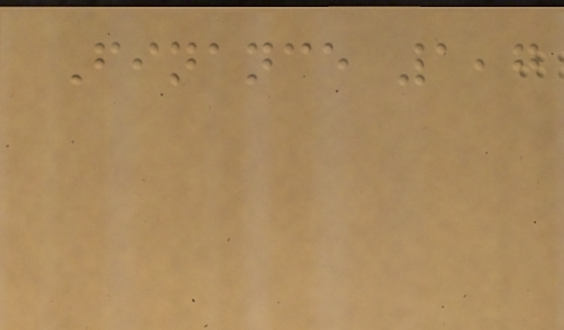Finance 1,7
